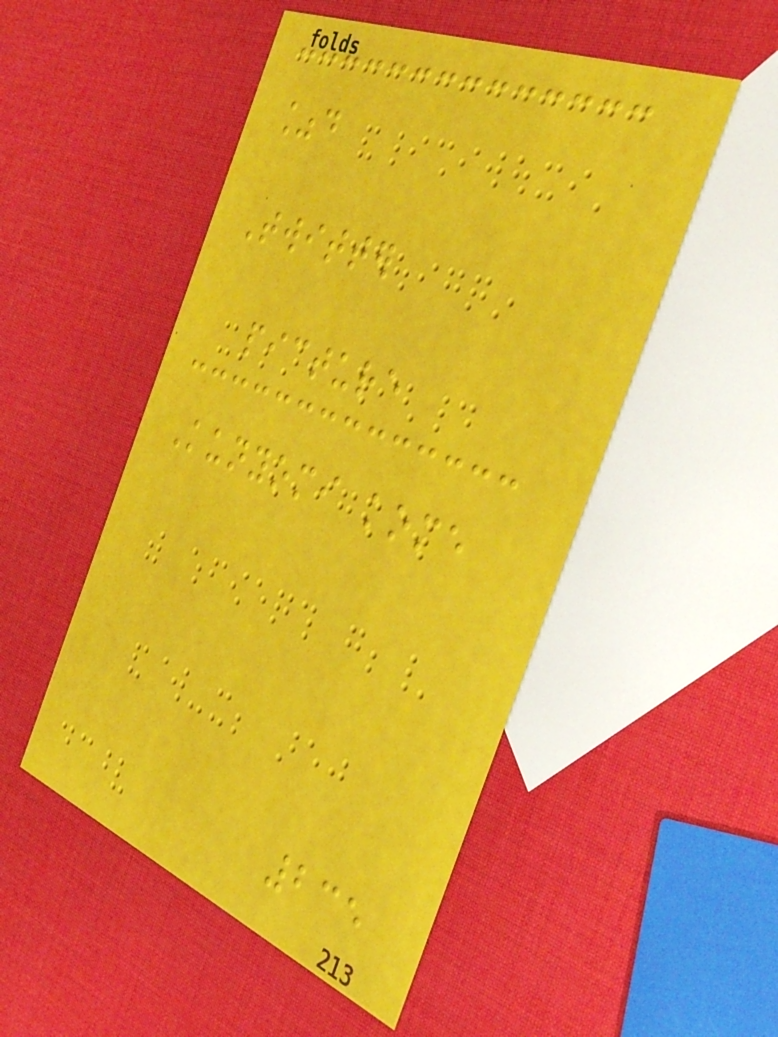%d
Twitter
picture
Kunyomi kome
235
